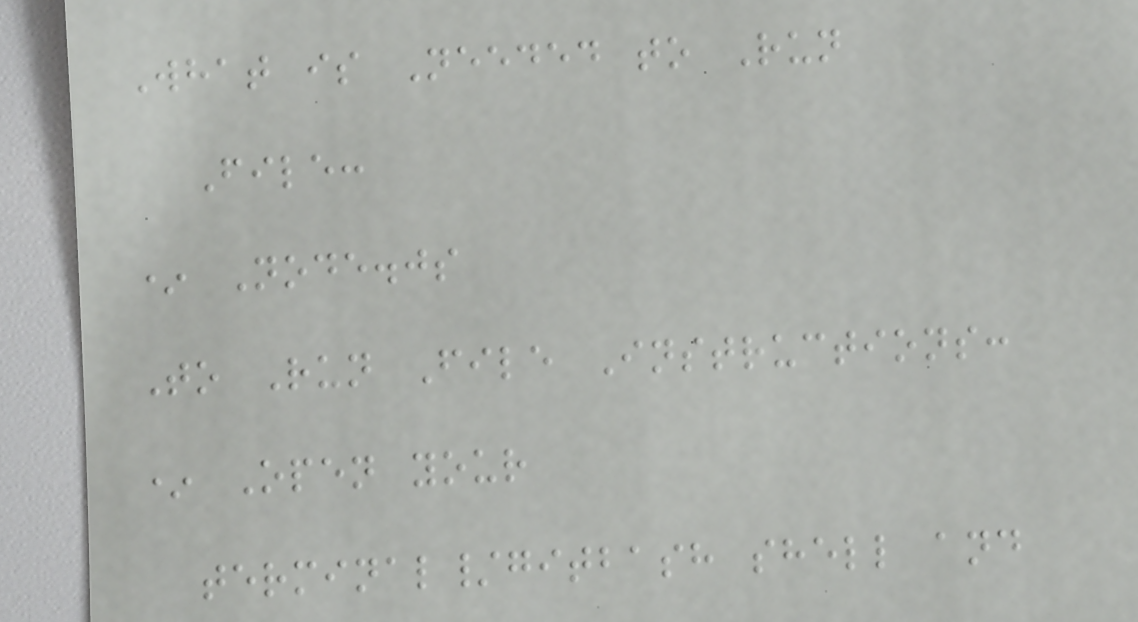What is Needed to Run
File:
* Node.js
To Run File Instructions:
* Open your
terminal/gitbash shell and
